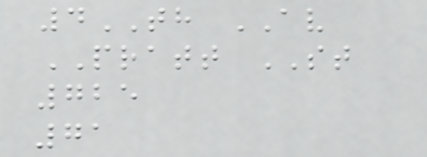4TH AV
PRATT ST
725
71
